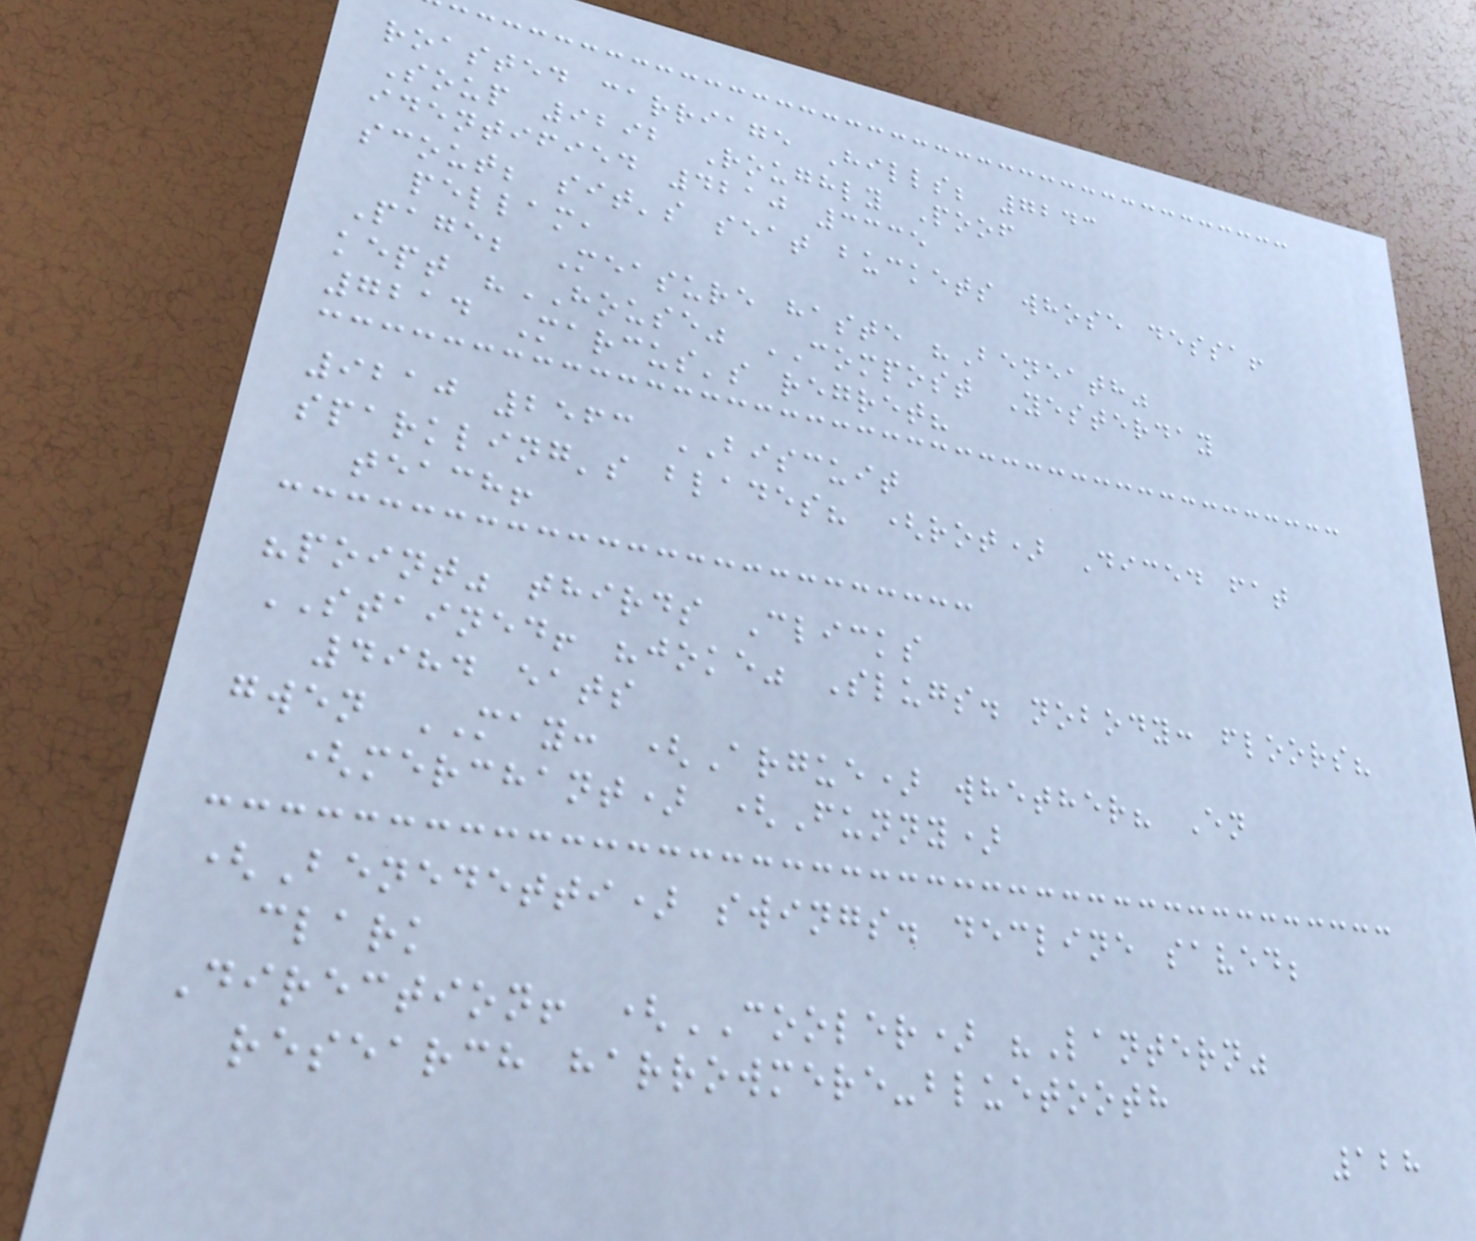roasted carriage Hills; 7243
Soup 9292 Roughly Poof
identified 4210 3335
scout; sit's seat buckets whose dessa!
pellam,
Page; Measure haste "Beneath"
kept "HOUSE" COMPOST Yesterday
7214 Marcus's regret?
9210 2563 BISCUIT
sparkling's blades? (rot) Diced fat
teach!
"point" thirds Clicks
STAINED! "joke" Slugs. nobody: floors?
4984 eats
gwen MAY: (Argue) whether? En
(merchant) (Funny)
(Benedetti) swings. decline saved;
clark
Direction! (COOLER) "Lantern"
research harrowmere-bluetooth
128
